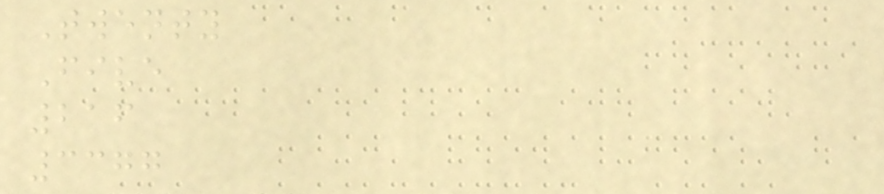Twenty
Five
216
3377
